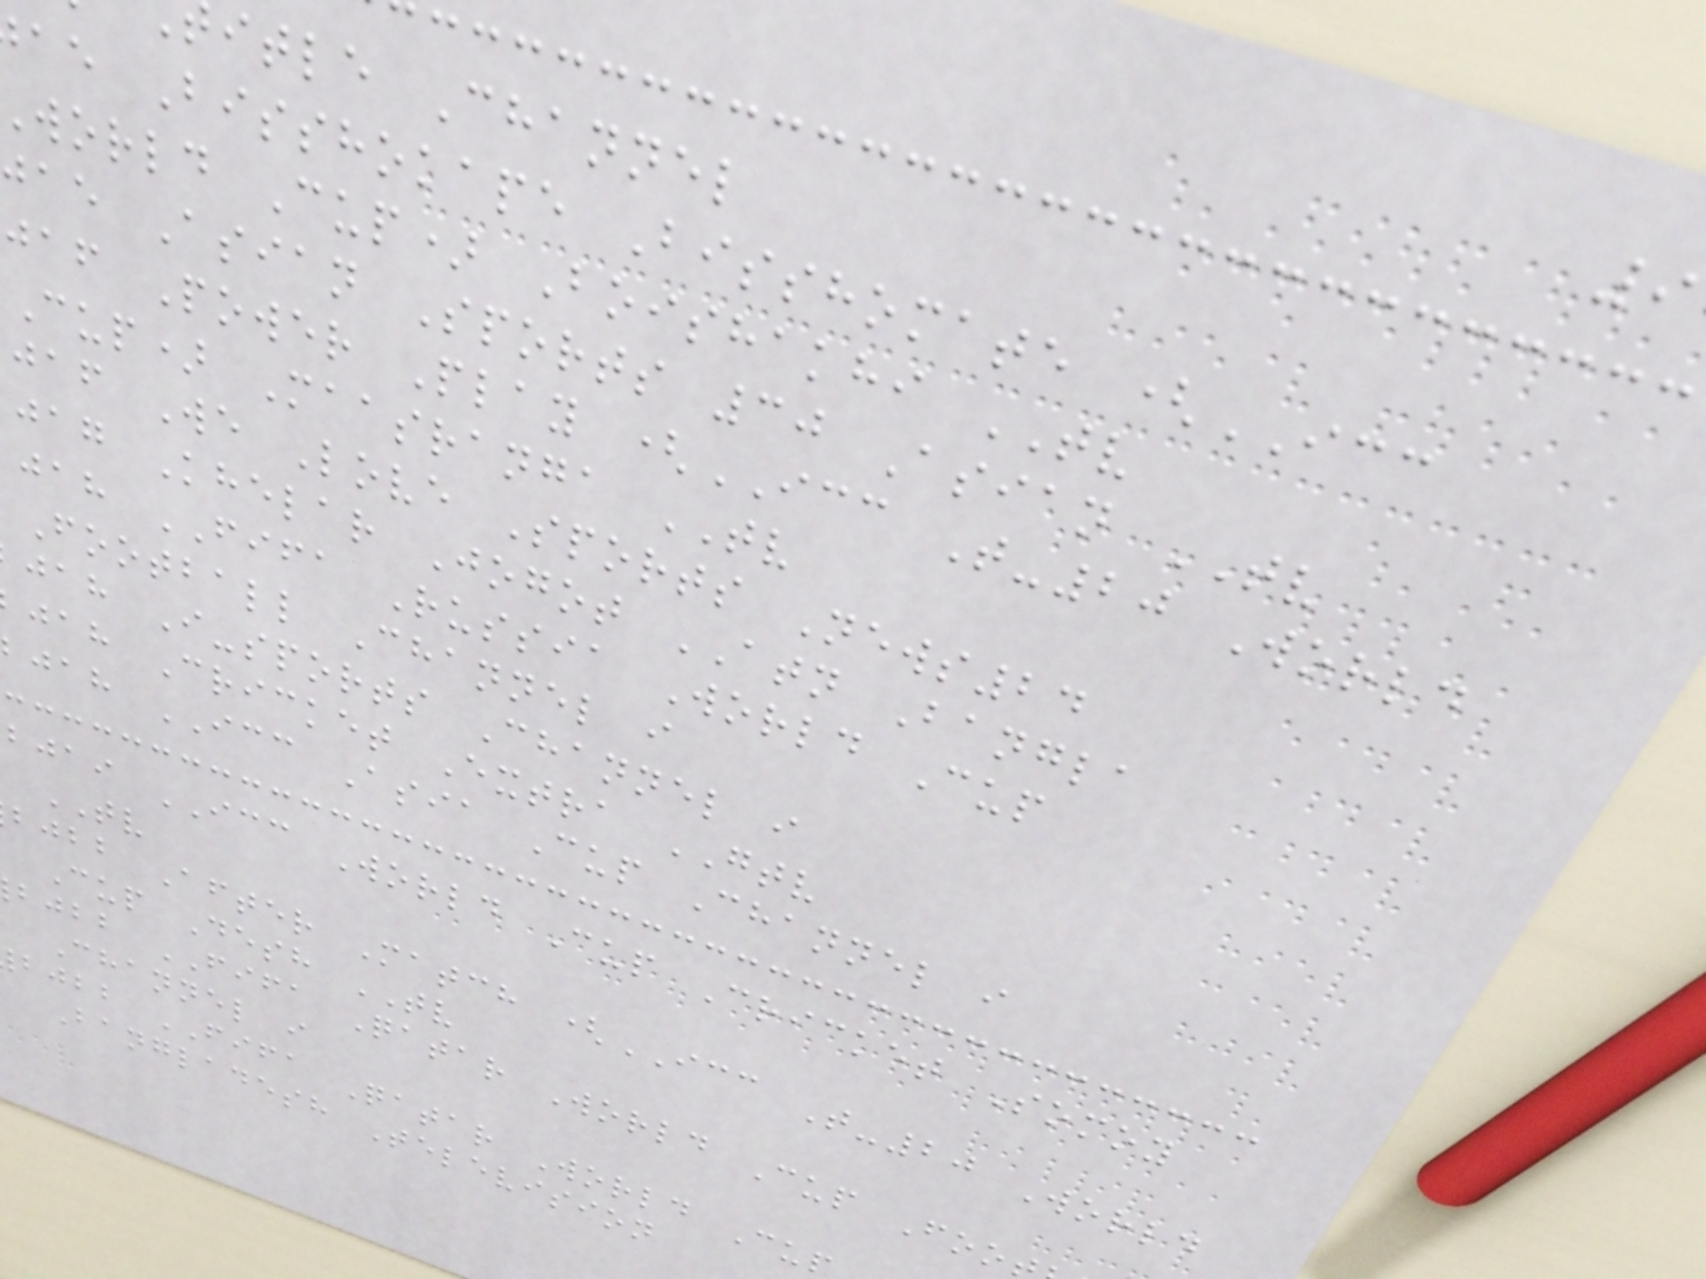itle Channel
ae Bisshokape Bisshomate (ICC
world Cup) Boishakhi TV
ae Asian Sports 30 Asian TV
jaf Power Play (ICC T-20 World
Cup) Maasranga TV
jaf We Love Sports News24
jag Khelar Jogot ATN Bangla
jah FIFA Russia World Cup
Football Channel i
jah I-sports Channel i
jah Cricket Extra GTV
jah ICC Asia Cup Channel i
bjai ICC World Cup Cricket Somoy
TV
bjbb After Match (ICC T-20 World
Cup Desh TV
bjbb FIFA Qatar World Cup Foo
Channel i
bjbb FIFA Qatar World Cup
Bangladesh Television
